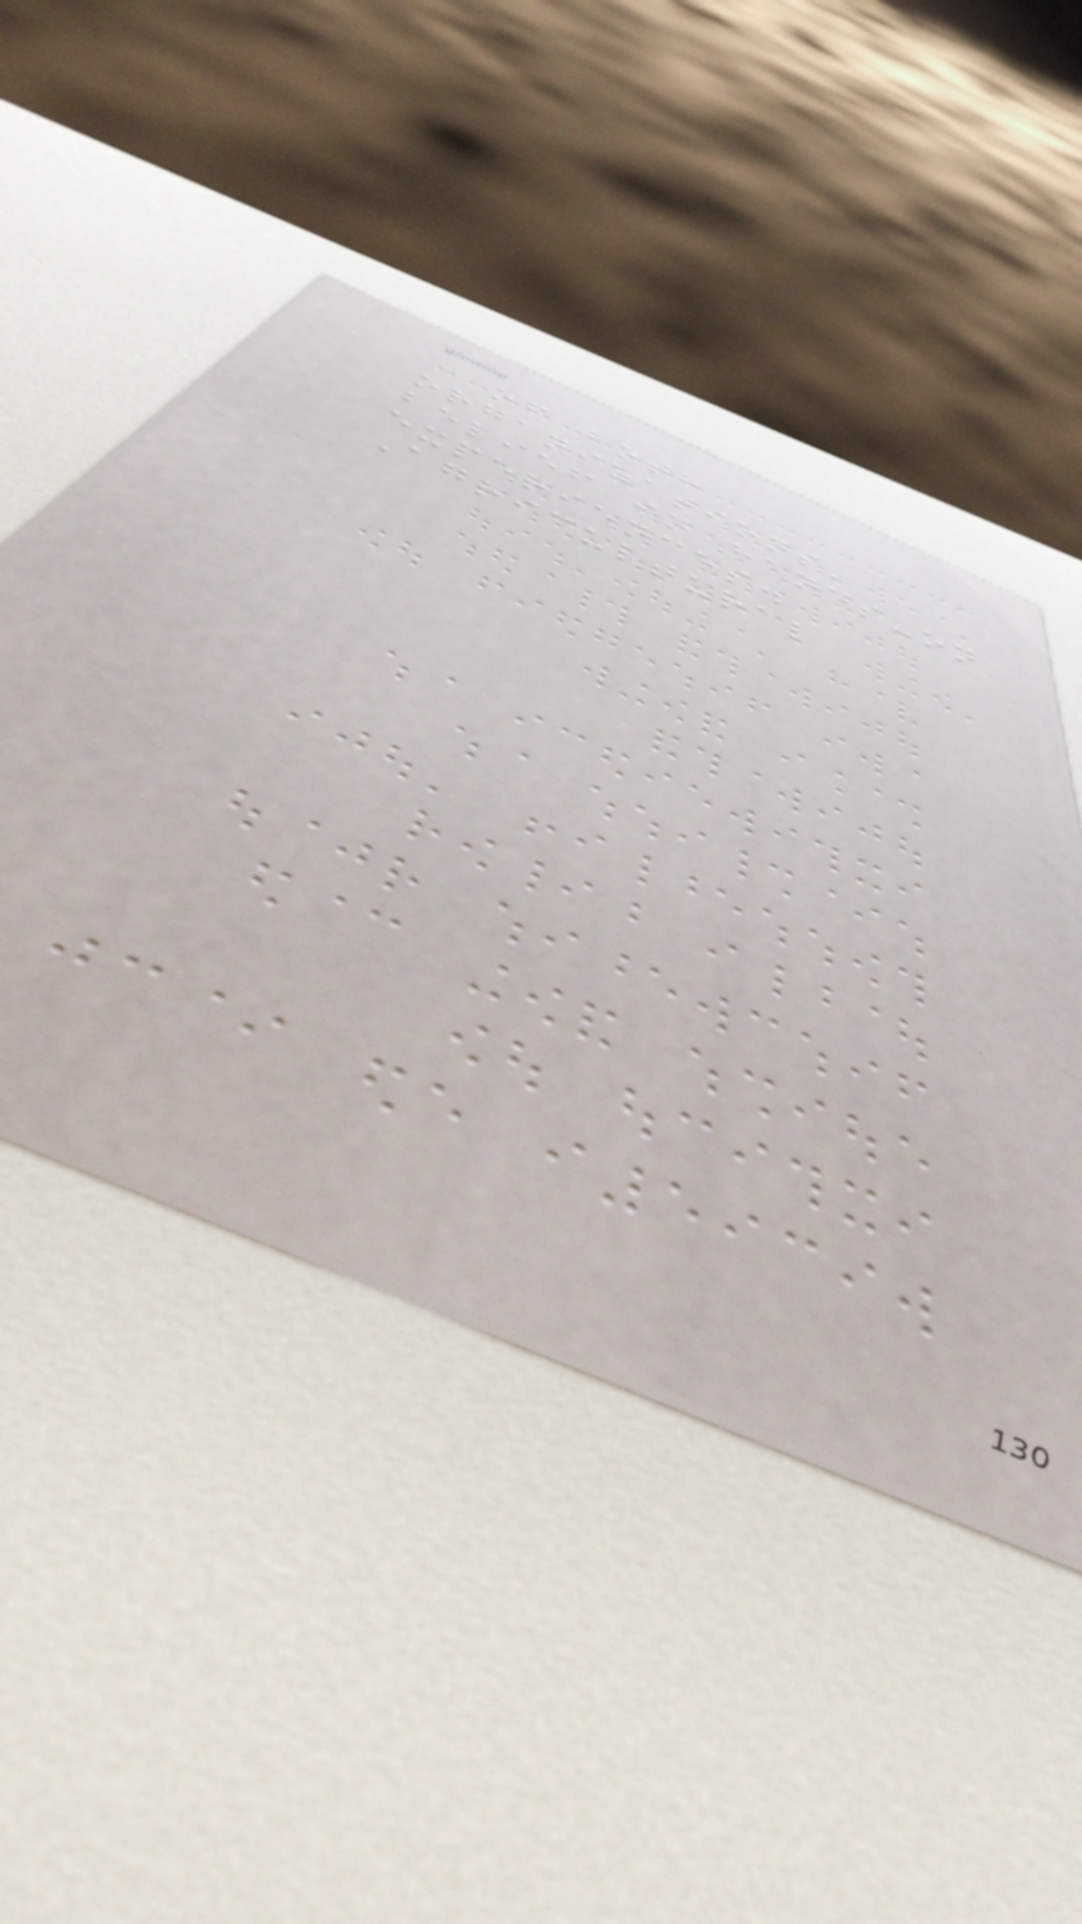of both
organizations'
belief in hands-on
experiences.
Agricultural
